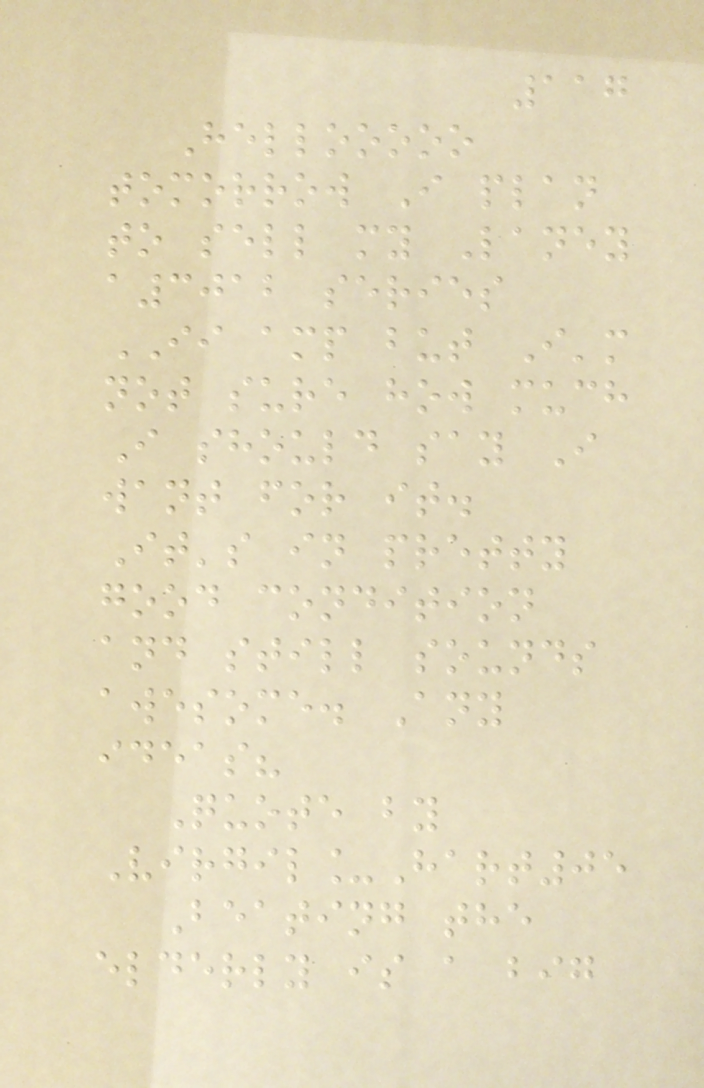117
Hellooooo
tomorrow I plan
to sell my Laney
a3012 series
II amp but I'm
not sure how much
I should say I
want for it.
It's in pretty
good condition
and still sounds
awesome. Any
ideas?
Quote by
Virgil_Hart05
Beating the
elderly is a big
